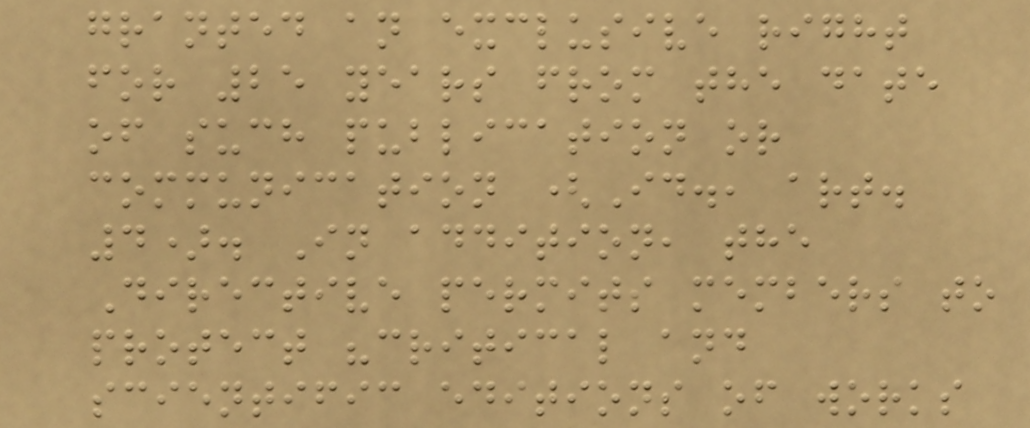granted an exclusive right
for 25 years from the date
of such publication or
communication (Id., art.
4). In addition, the
Directive permits members to
protect "critical and
scientific editions of works
